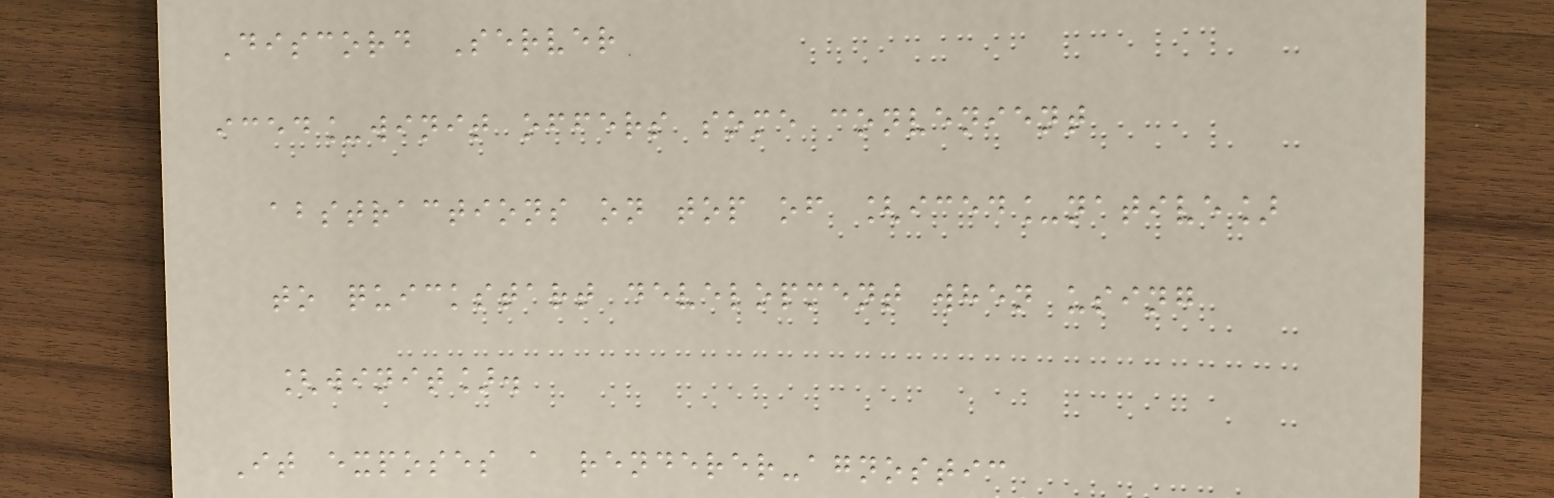Discord Server
iced_winit offers some convenient
abstractions on top of [iced_native]
to quickstart development when using
[winit].
It exposes a renderer-agnostic
